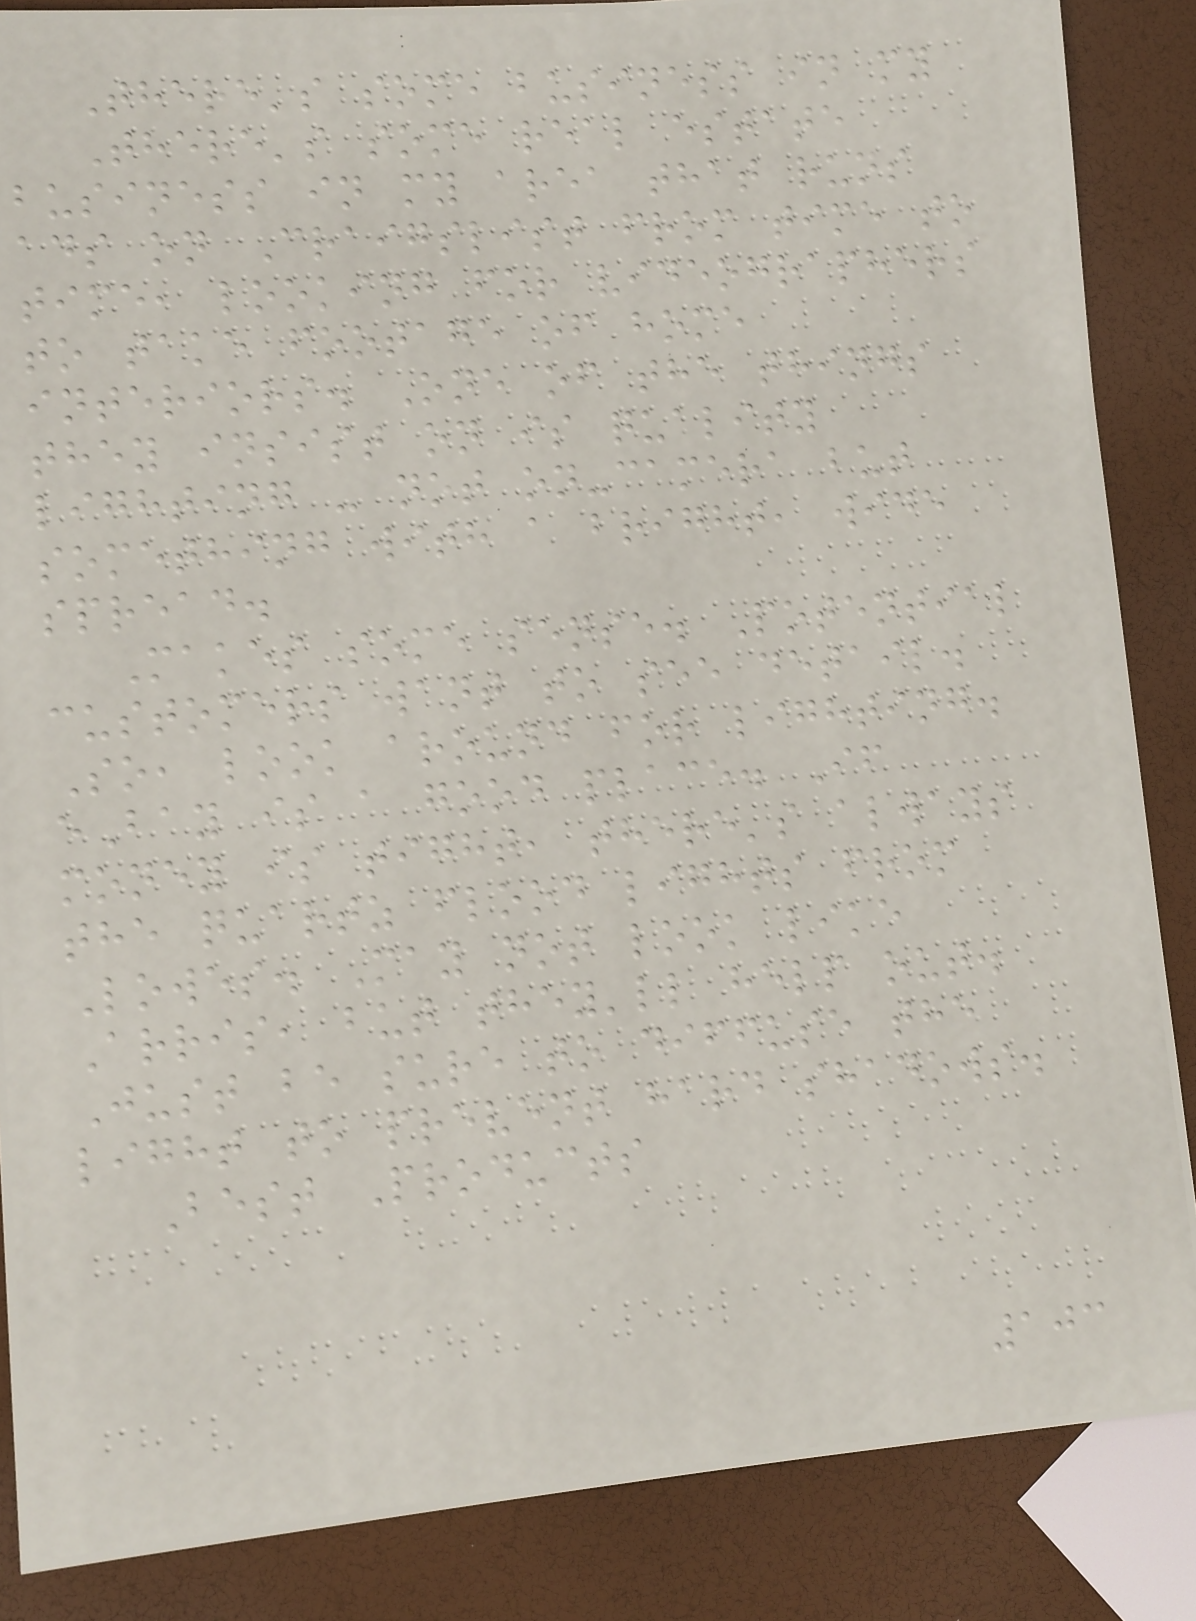There's some business in my
There's some real estate
business in my area that runs
ads on Craigslist from time to
time, looking for videographers
to take footage of home
interiors. One of the things
they insist on is quality
lighting - not on-camera but
something with a bright, wide
spread.
Makes some sense. Potential
customers want to see detail.
So, look around for lighting.
eBay is a good place. If
money is tight, there's always
the quartz flood lights from
Lowes. May not look like
Arris, but they'll help out.
Just be sure to diffuse the
light to prevent hard shadows.
Best Products
103
